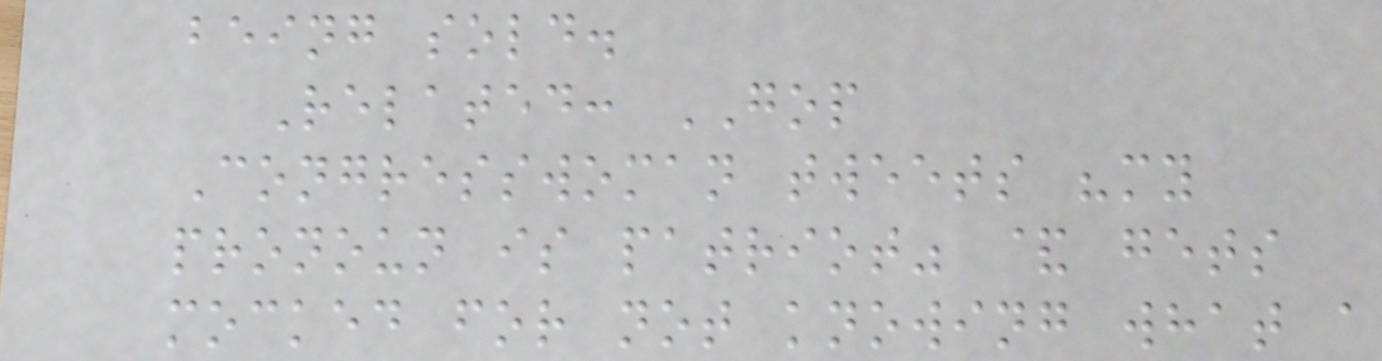being sold.
Related: GOP
Congresswoman tweets "my
pronoun is patriot" & gets
mocked for not knowing what a
